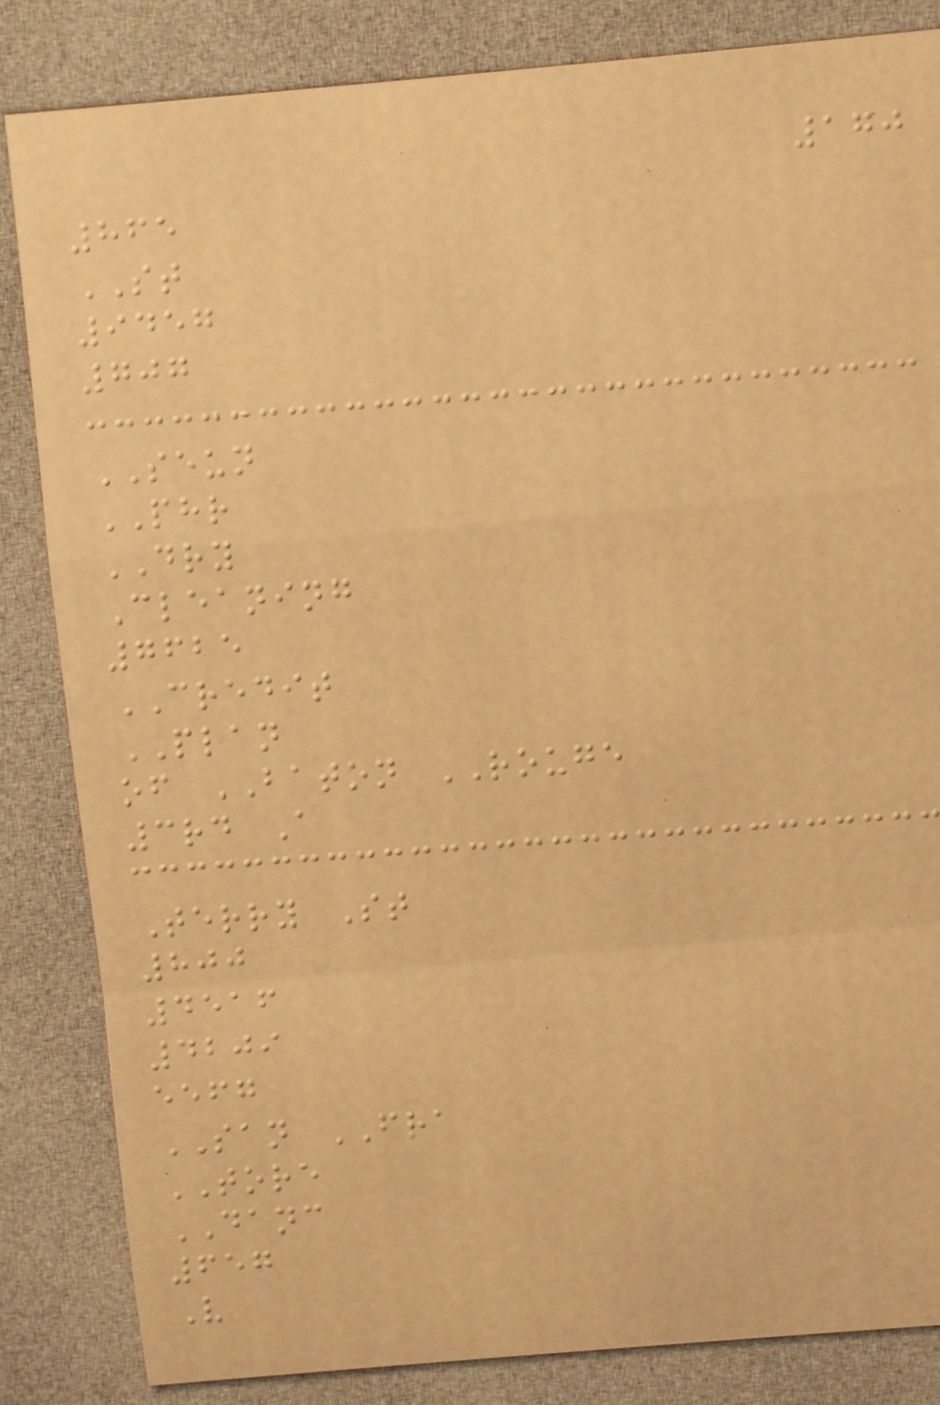170
865
ST
9457
707
SEUN
PHR
DRY
Cleaning
7625
CREDIT
PLAN
of BATON ROUGE
3rd A
Terry St
800
4516
4209
eefg
SAN FRA
TORE
DANC
657
V
